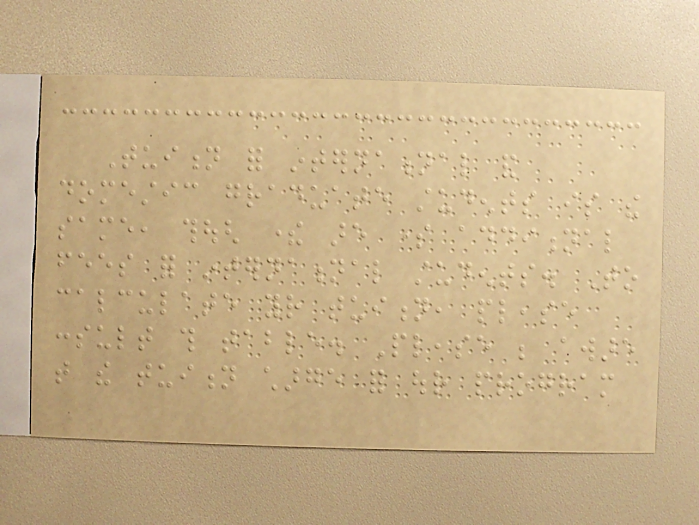Tuition for international and
domestic graduate students is the
same, though there are some additional
fees for international students. To
calculate your tuition, please
consult this table. Please be aware
that the tuition charge for our program
